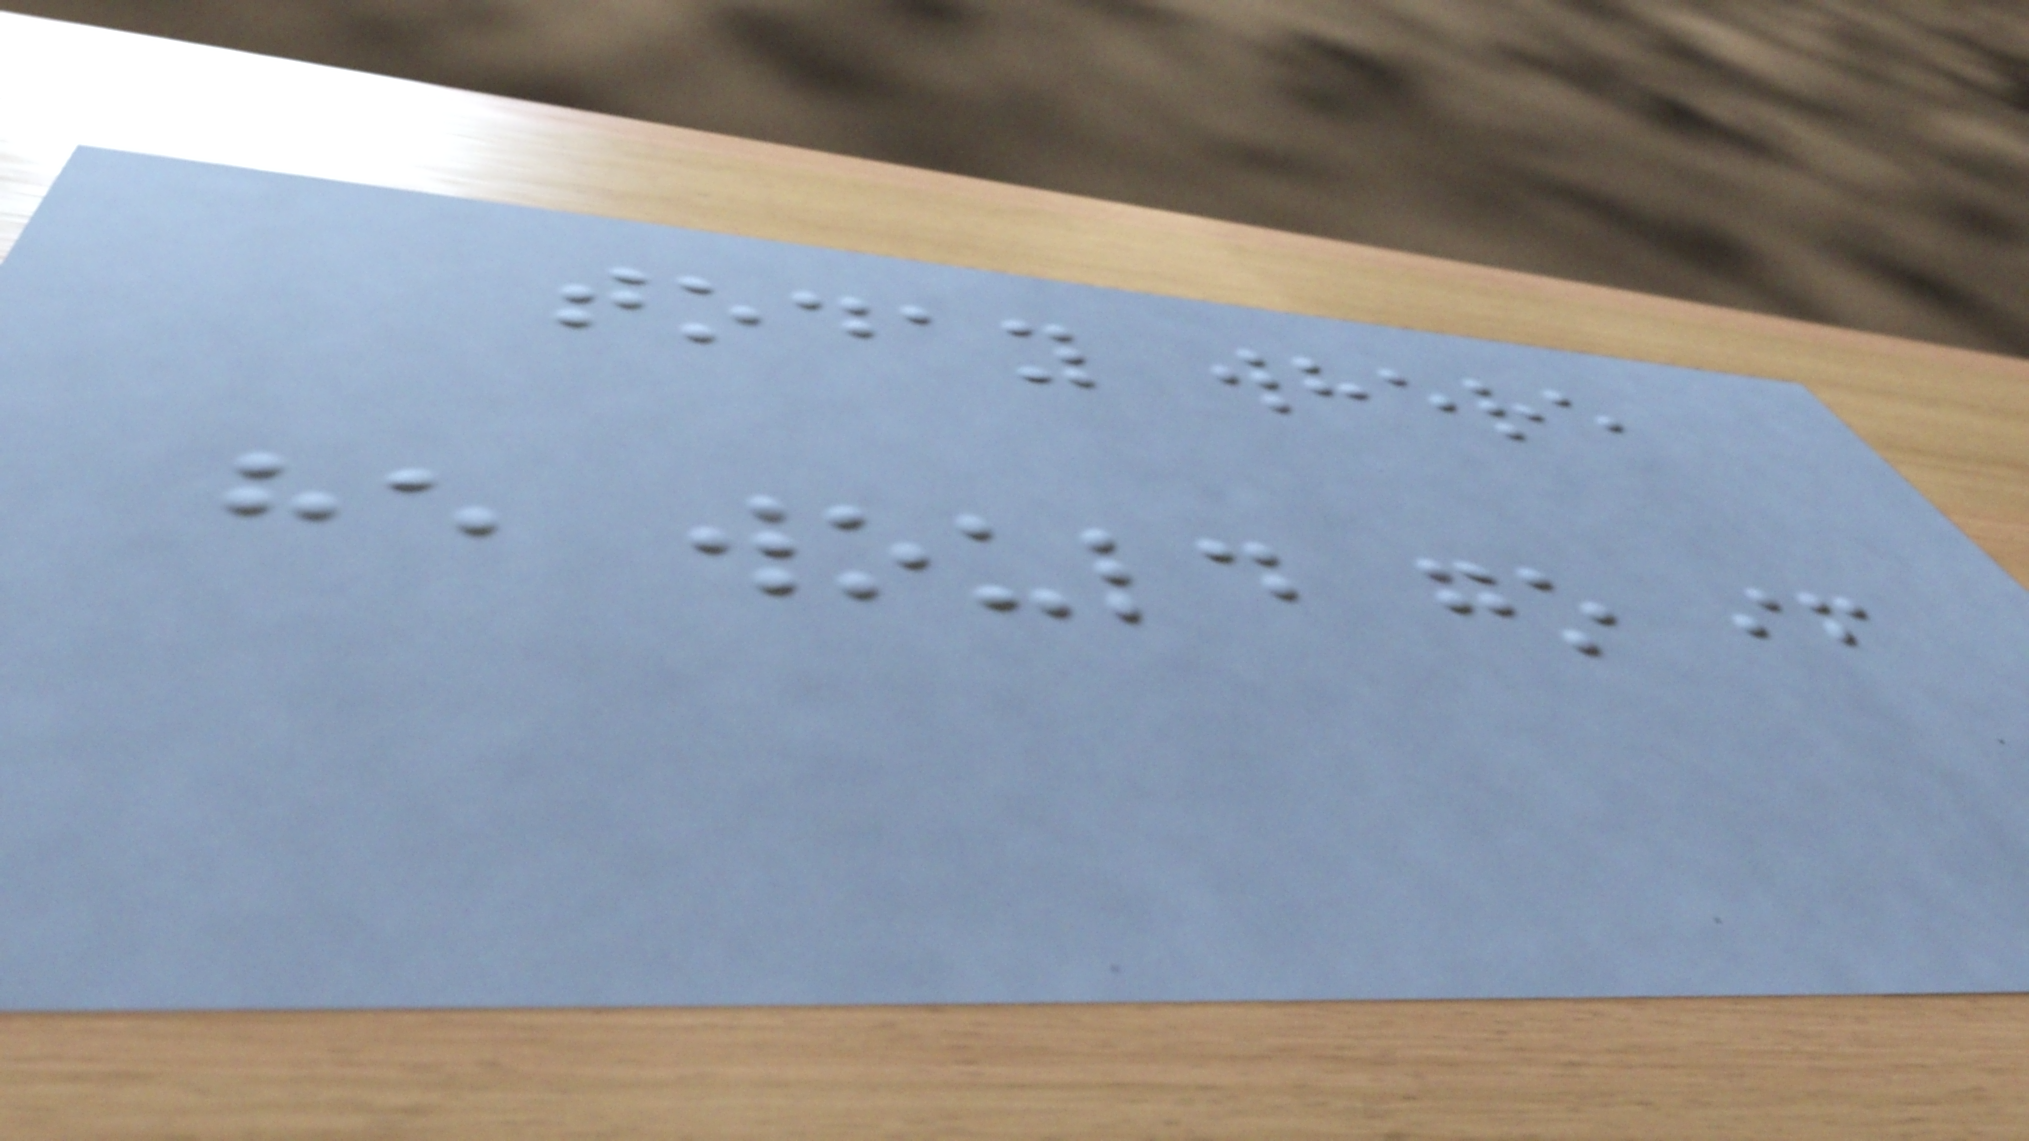today where
he would go if
